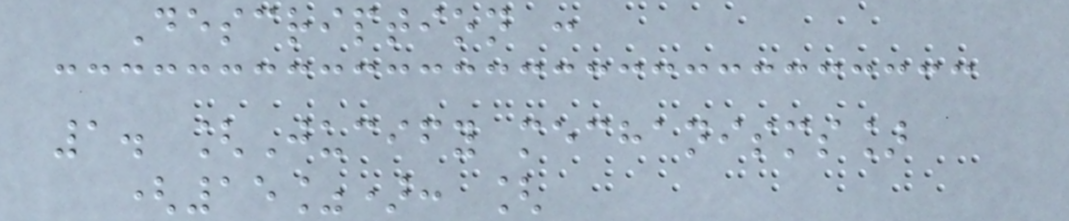Description :
1. [Jucify mechanisms]
(15%): [
